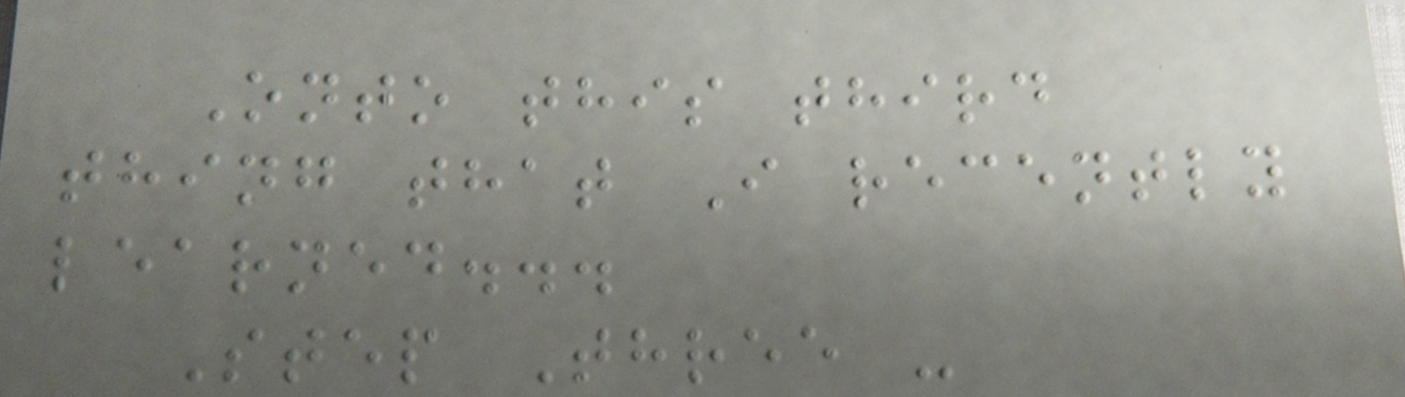Onto this third
thing that I recently
learned...
Step Three -
